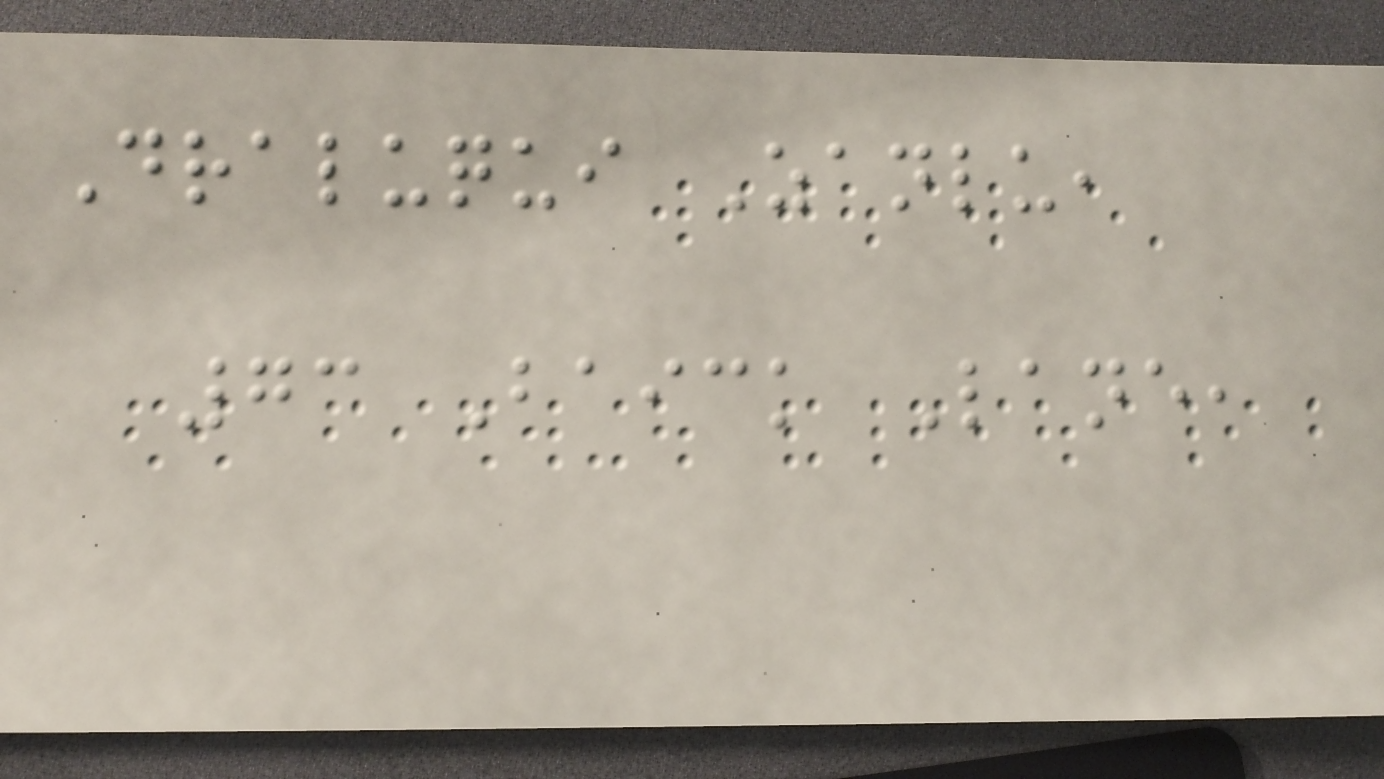Draluqui Zanlu,
73 Baick Lane,
